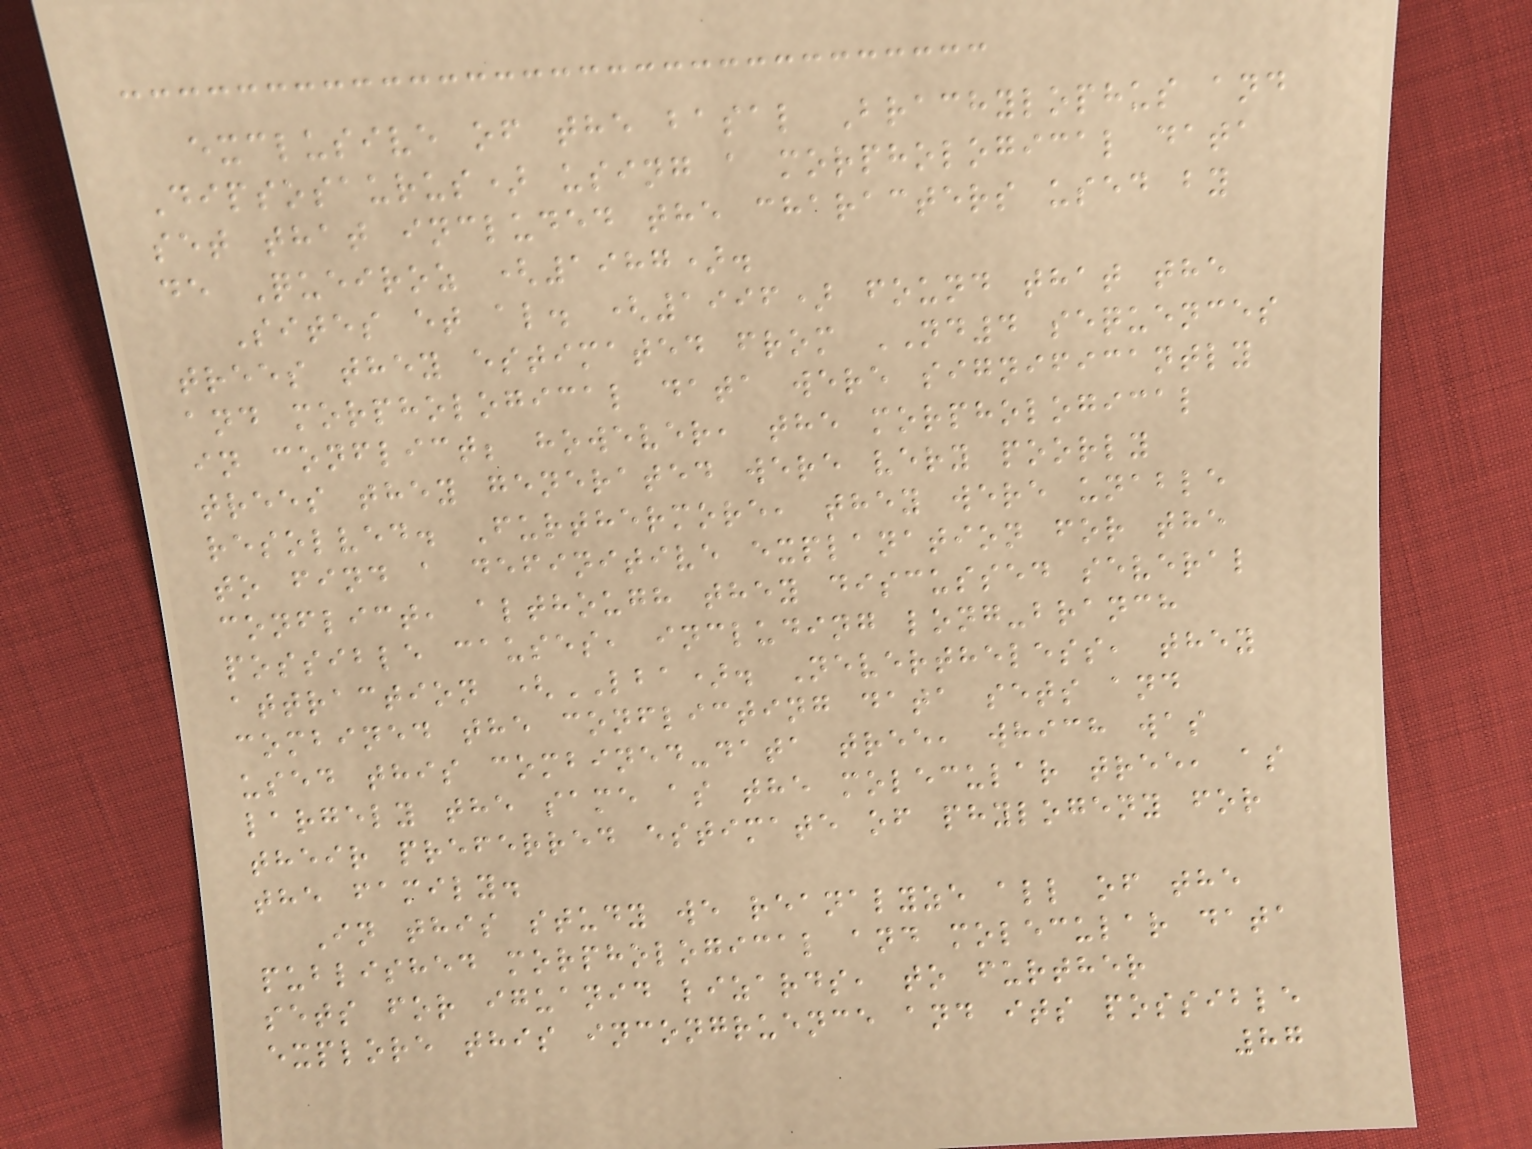exclusive of the basal Brachylophus and
Dipsosaurus) using a morphological data
set that included the characters used by
de Queiroz (1987).
Sites et al. (1996) found that the
trees they estimated from ND4 sequences
and morphological data were significantly
in conflict; however, the morphological
trees they generated were very poorly
resolved. Furthermore, they were unable
to find a definitive explanation for the
conflict, although they discussed several
possible causes, including long-branch
attraction (LBA). Nevertheless, they
combined the conflicting data sets and
used this combined-data tree, which was
largely the same as the molecular tree, as
their preferred estimate of phylogeny for
the family.
In this study we reanalyze all of the
published morphological and molecular data
sets for iguanid lizards, to further
explore this incongruence and its possible
87
